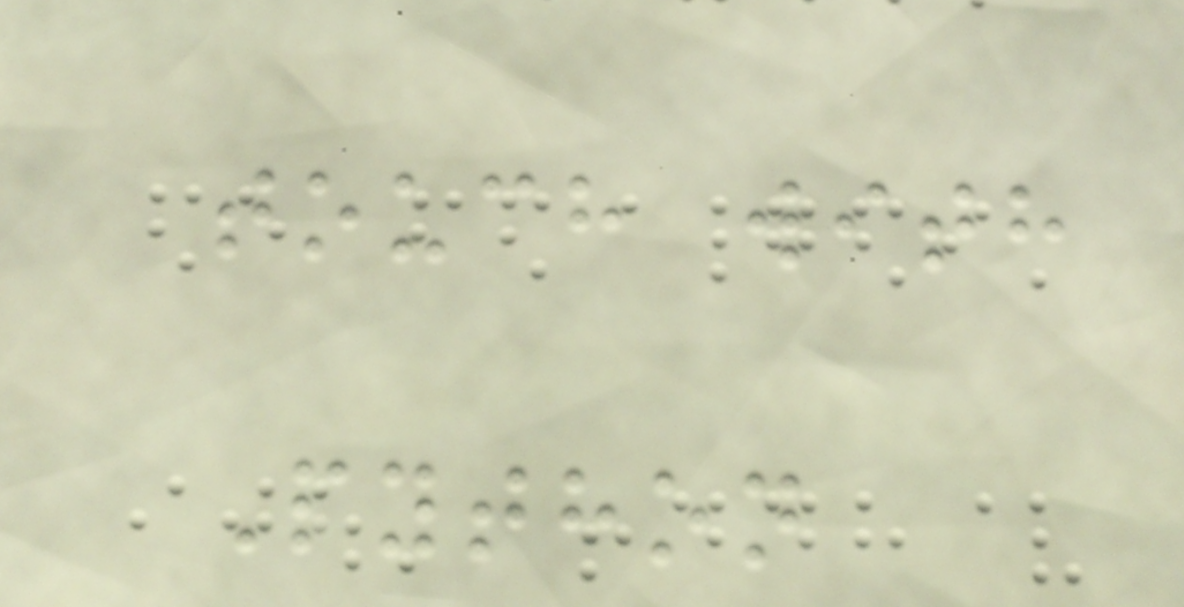touch with
Python
